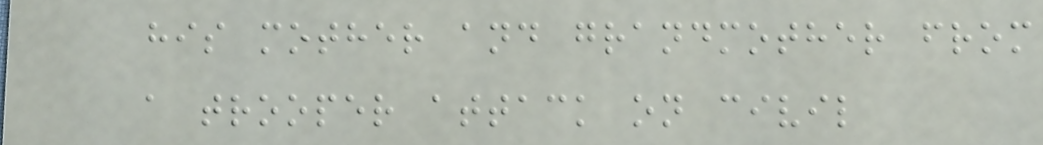his mother and grandmother from
a trooper attack on civil
